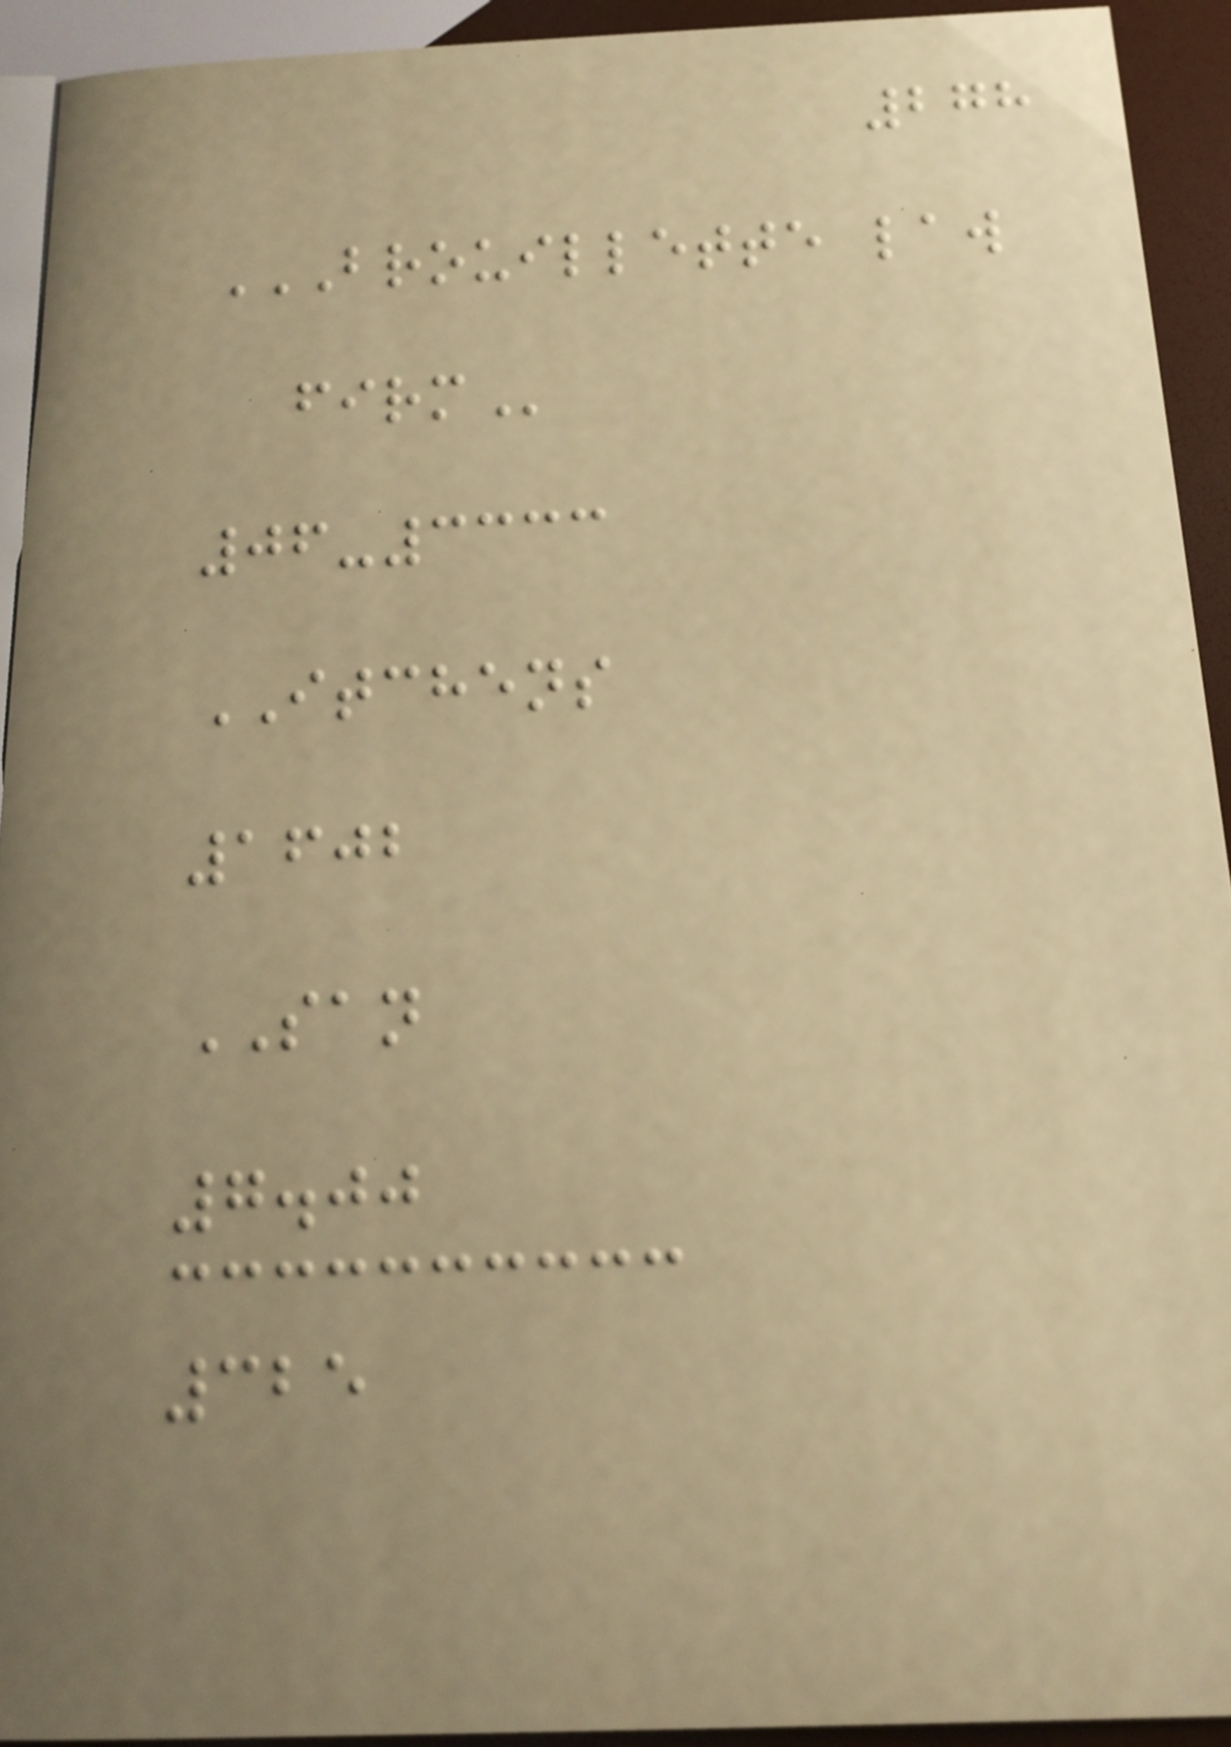278
BROUILLETTE LAW
FIRM
06-3333
ITCHENS
1602
SAN
7.00
325
